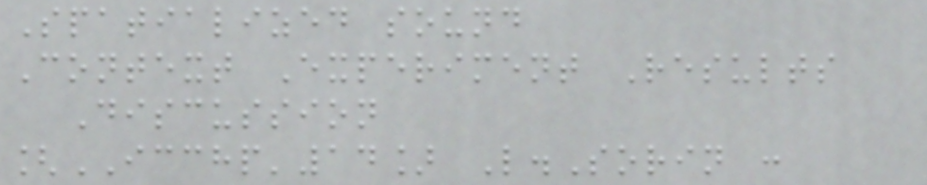Spatialized sound
Context Experiment Results
Discussion
[ICCHP'14] L.Sorin :
